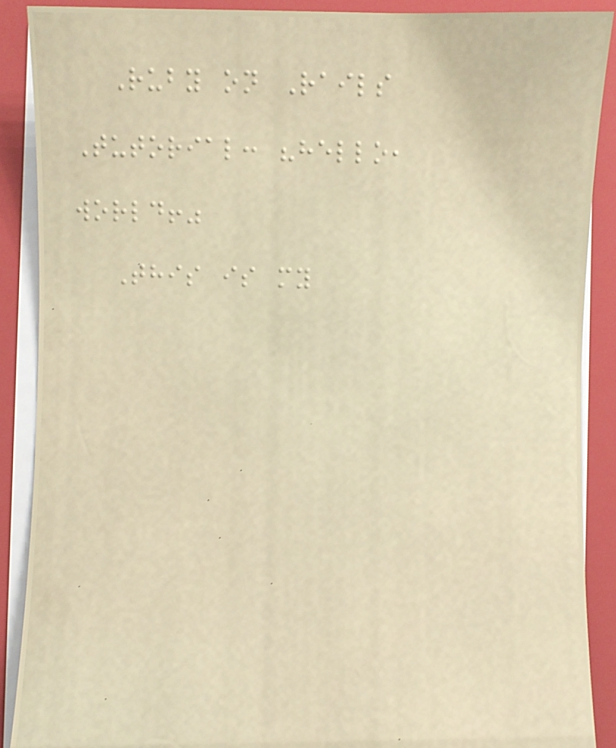Ruby on Rails
Tutorial: "hello,
world!"
This is my
